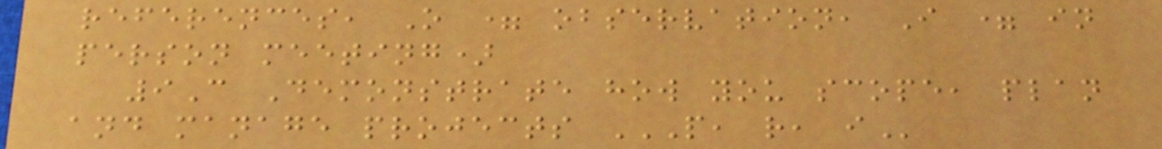references, O = observation, I = in
person meeting)
9C Demonstrate how you scope, plan
and manage projects P, R, I
